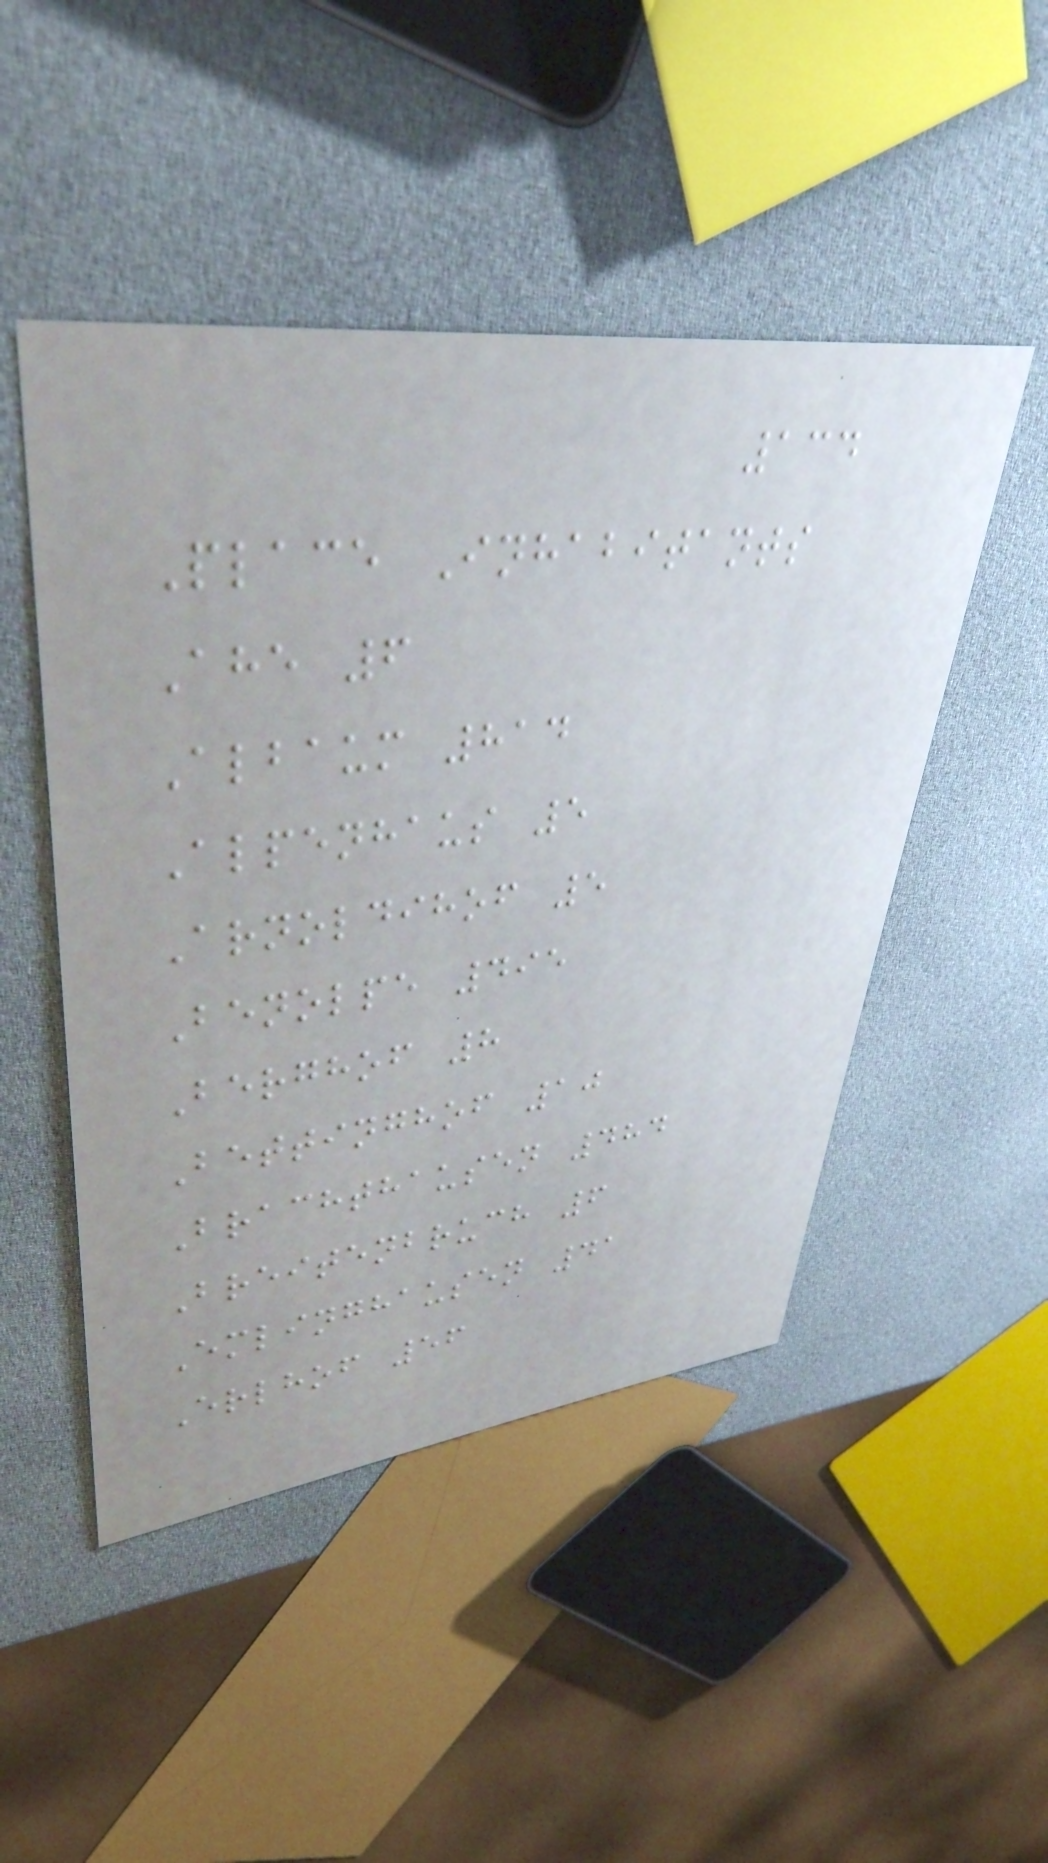134
Place Inhabitants
Ahe 6
Albaum 814
Alpenhaus 5
Arnoldihof 5
Benolpe 495
Berghof 8
Bettinghof 10
Brachthausen 484
Breitenbruch 6
Emlinghausen 41
Erlhof 56
